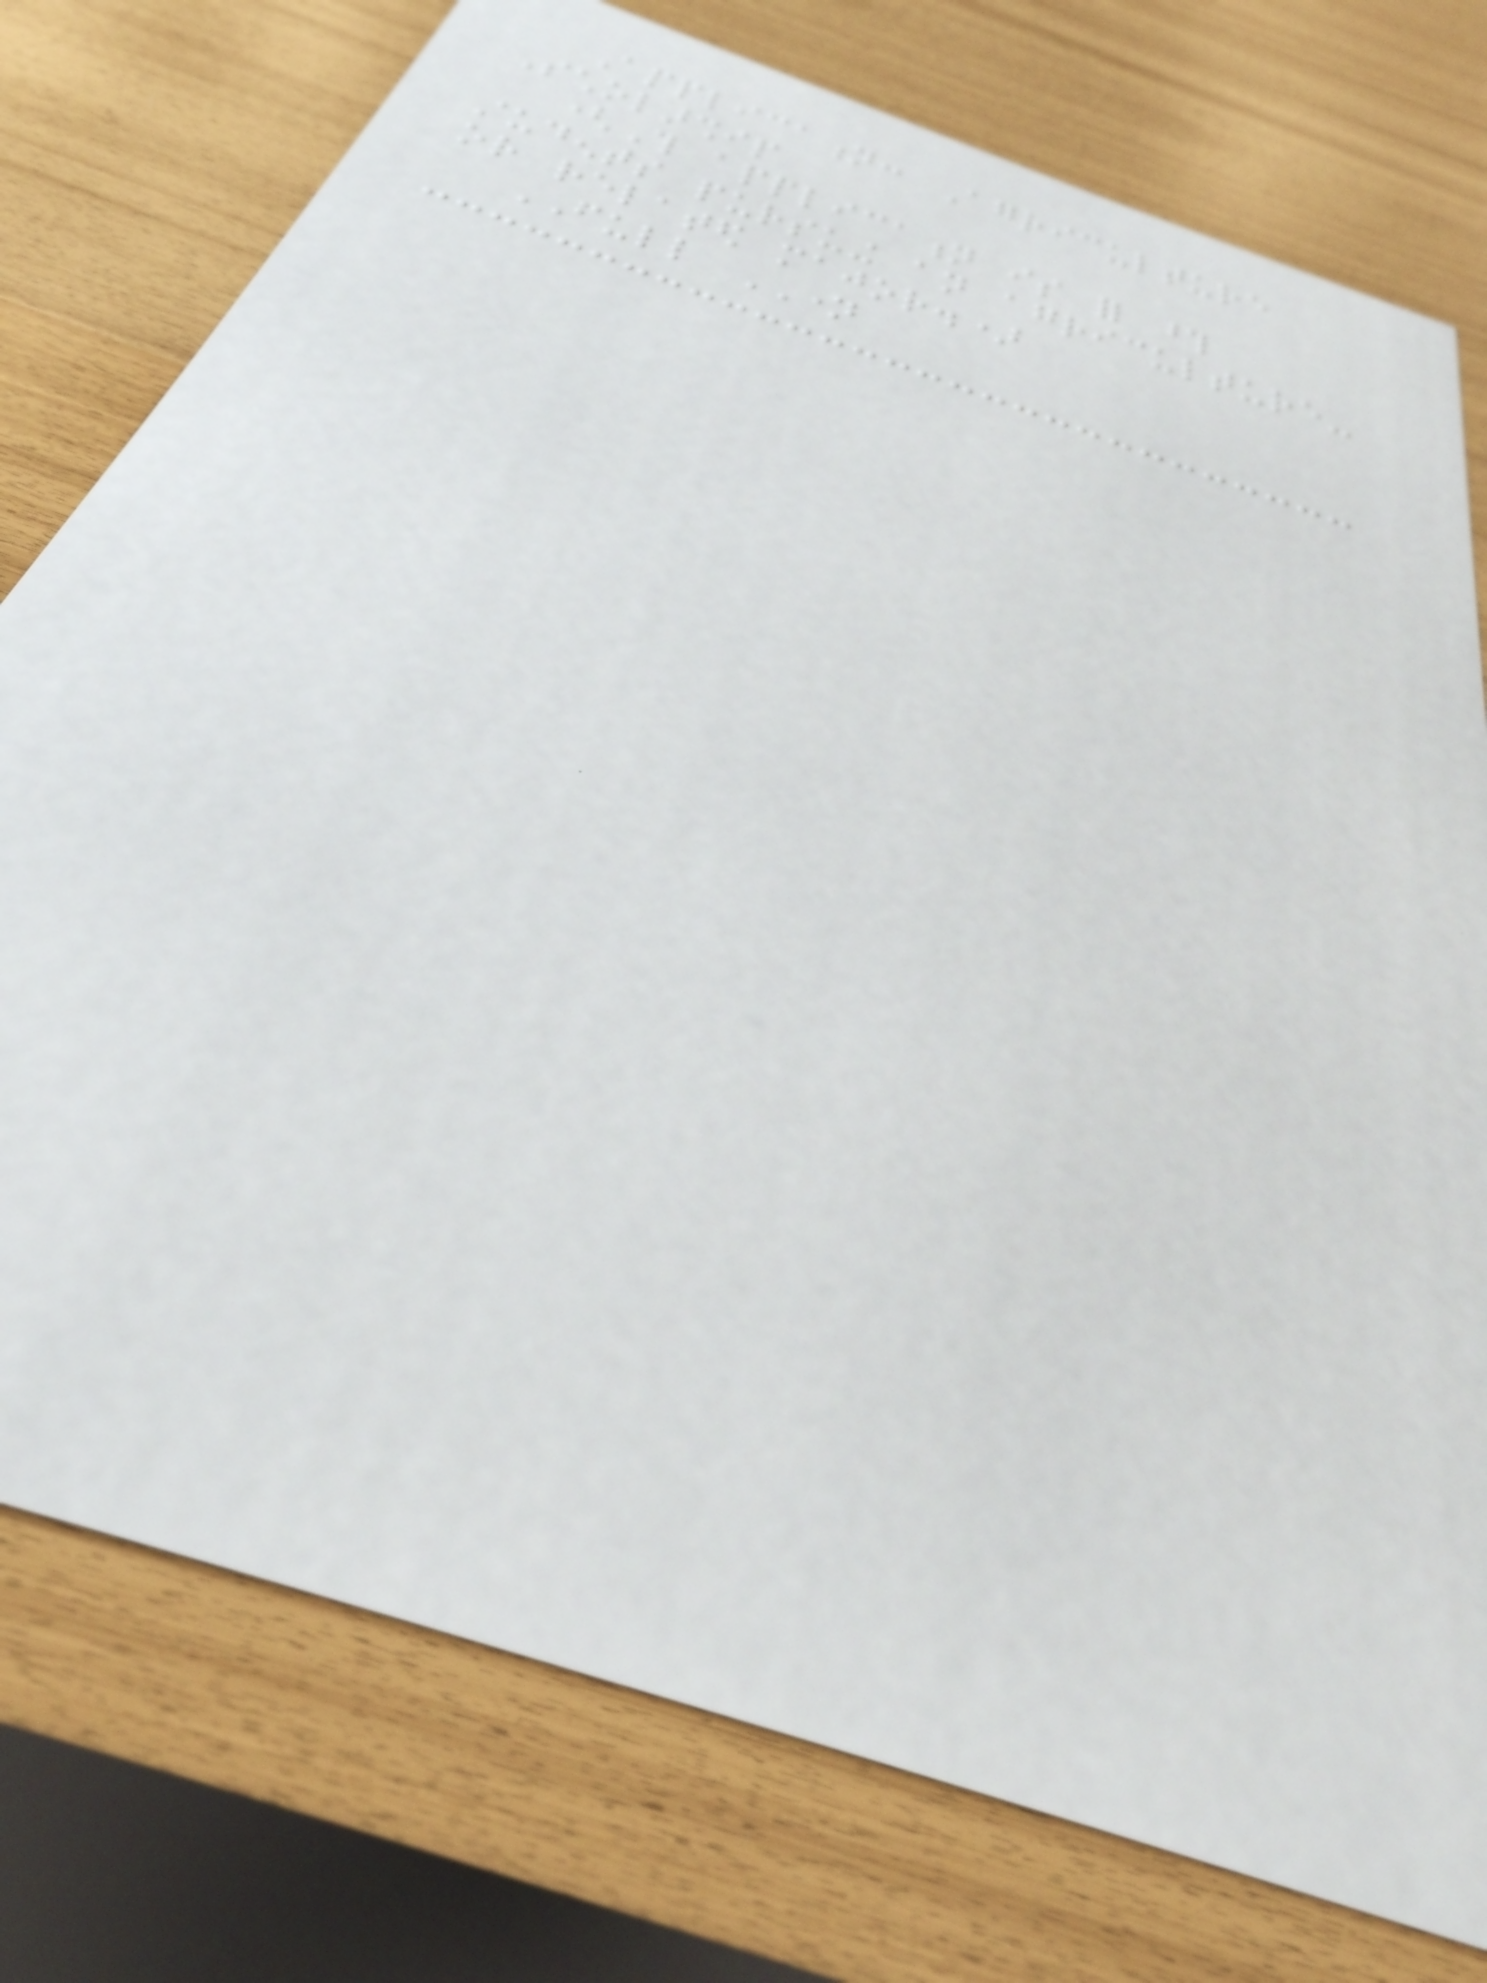Application: Agriculture
Scholarship
(This application is for those
students pursuing an agriculture-
or related major.)
FULL NAME
